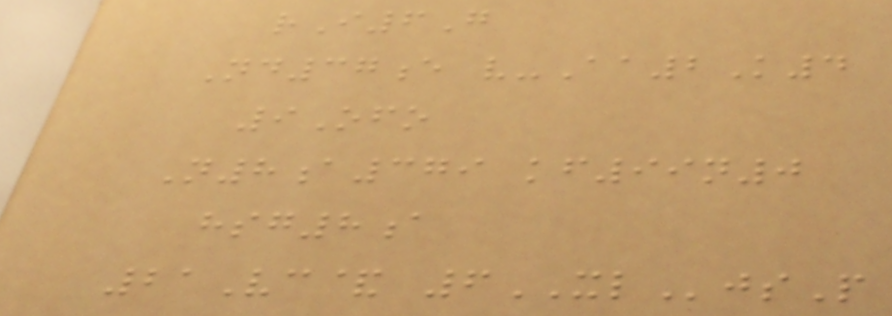rI6G
Nd37e v-Aa2K4
9Ofo
N8a379 kf99n0
hsg8a
21Vc& 6XLjsP
